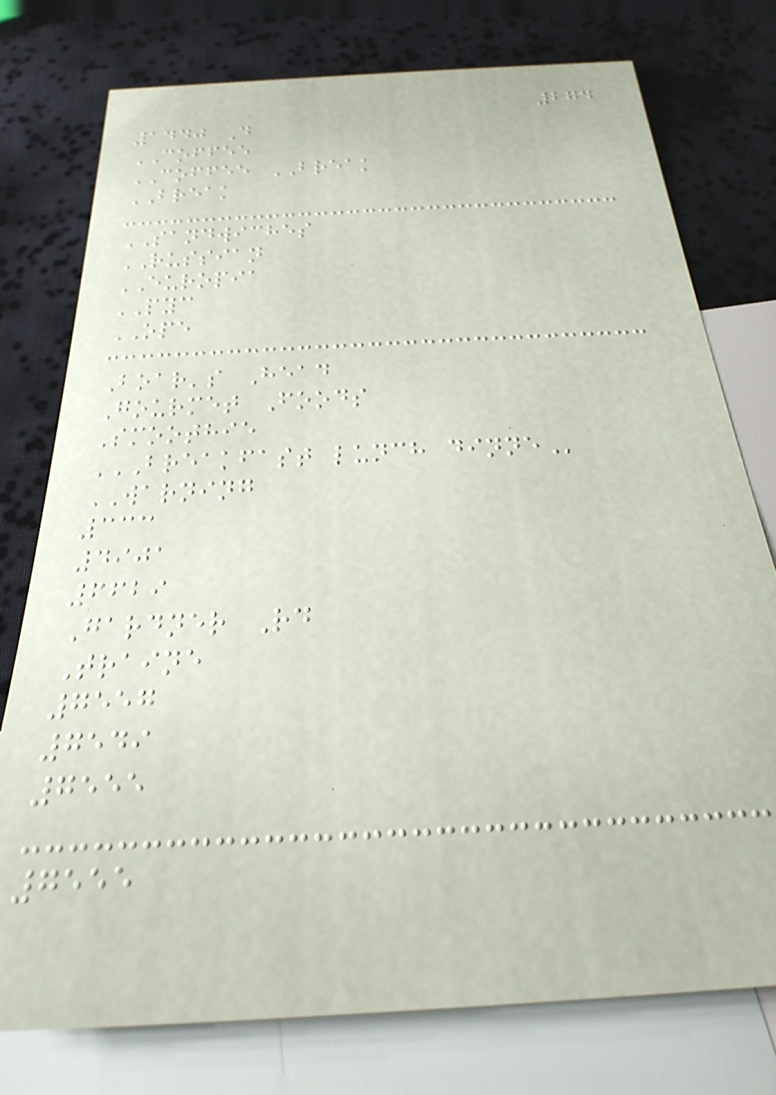274
1440 D
COFFEE
COFFEE BREAK
BREAK
SANDWICHES
RUSSIAN
EUROPIA
PYC
OPE
Boar's Head
Gourmet Foods
Smoothie
BREAKFAST LUNCH DINNE
WARNING
333
4901
6629
Gardner Rd
Traine
7557
7549
7555
7555
